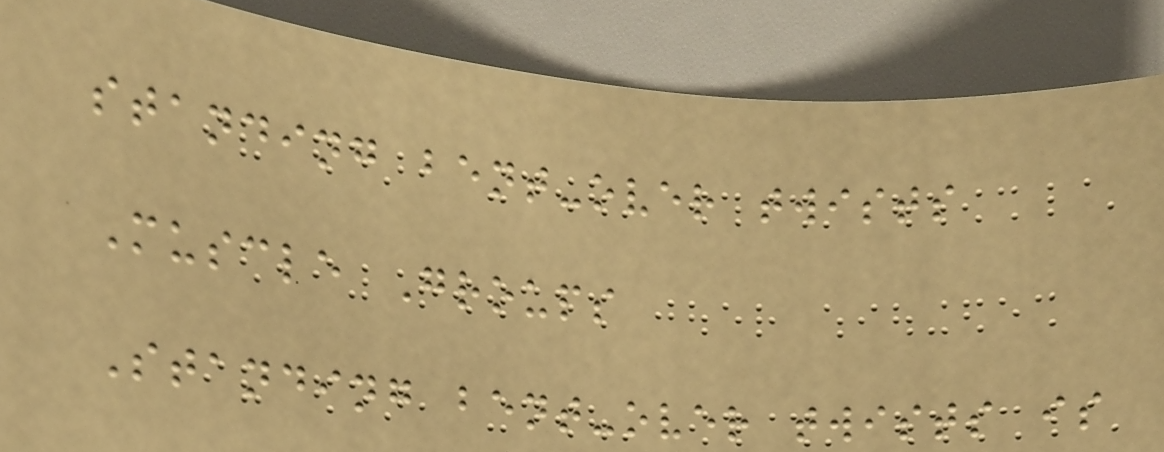standing bent-over twists
Muscle Groups
Standing bent-over twists is
